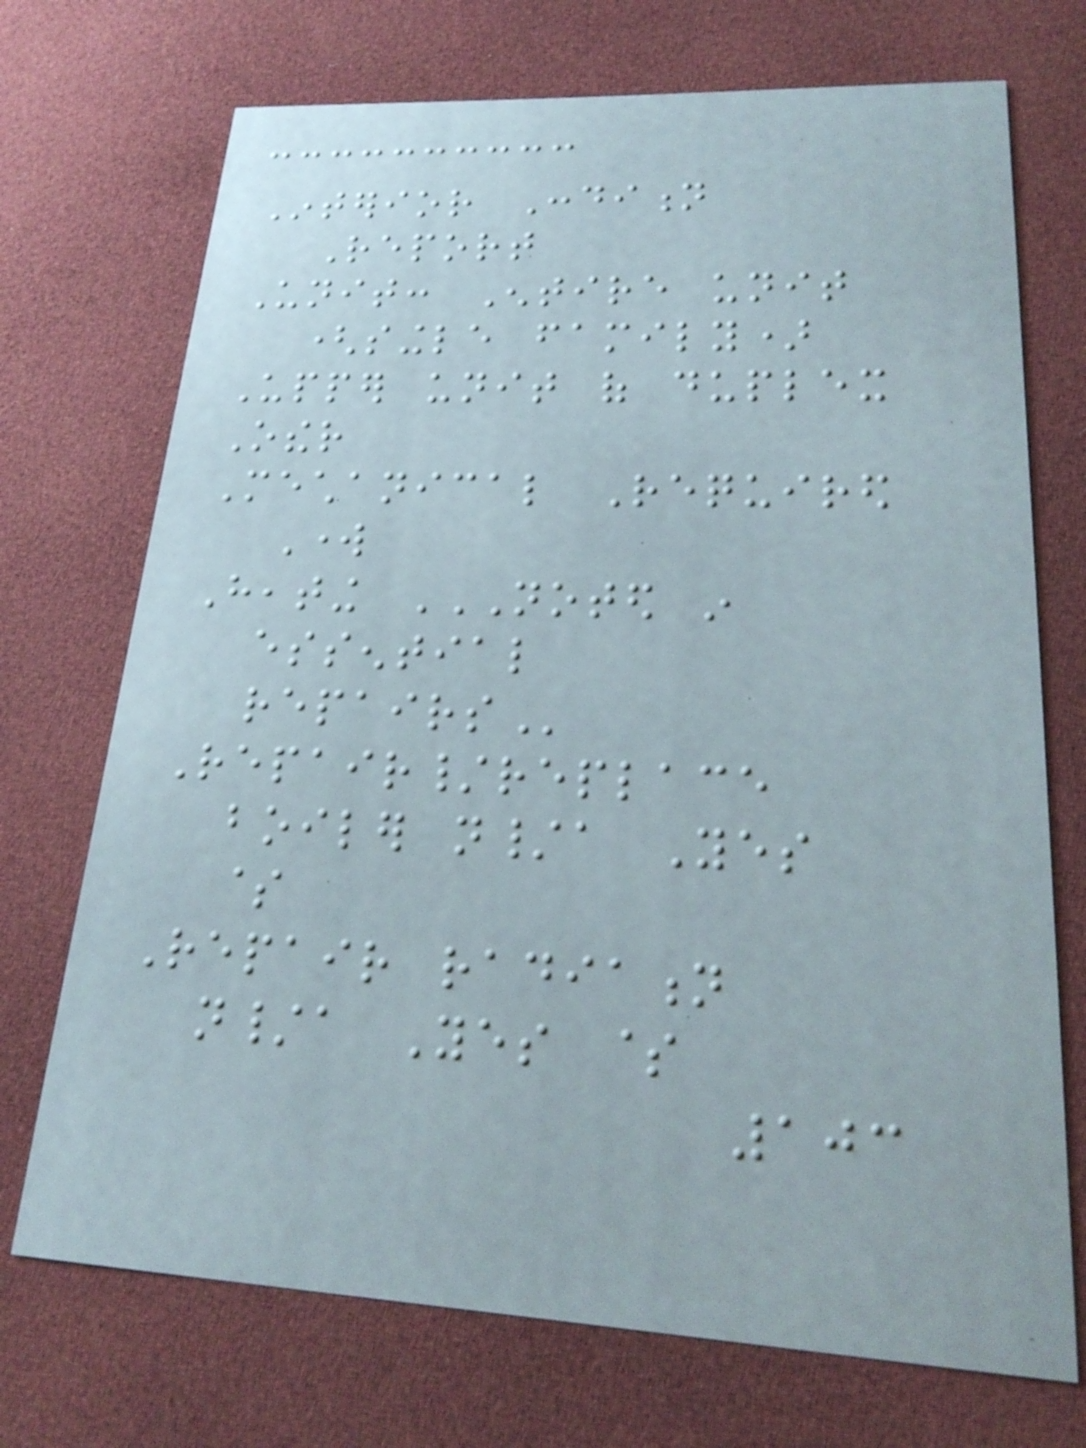Interior Condition
Report
Unit: Entire unit
(single family)
Upper unit of duplex
Other
Mechanical Required
Work
Heating NOTED IN
ESSENTIAL
REPAIRS
Repair/replace
boiler n/a Yes
$
Repair radiation
n/a Yes $
103
